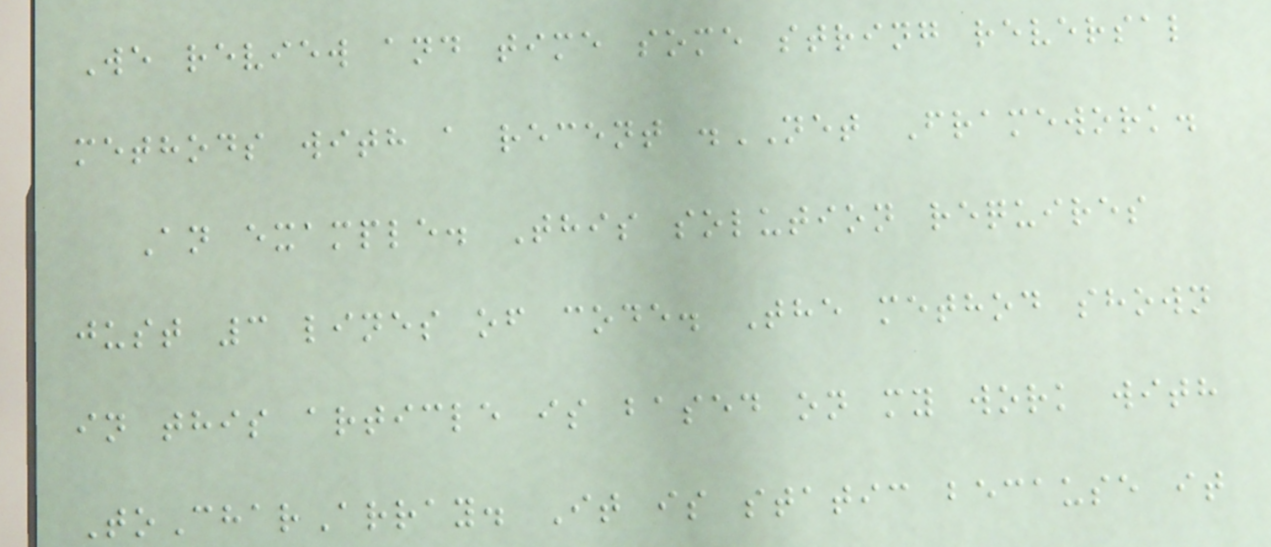We review and time some string reversal
methods with a recent .NET Framework.
An example. This solution requires
just 3 lines of code. The method shown
in this article is based on my work with
ToCharArray. It is static because it
